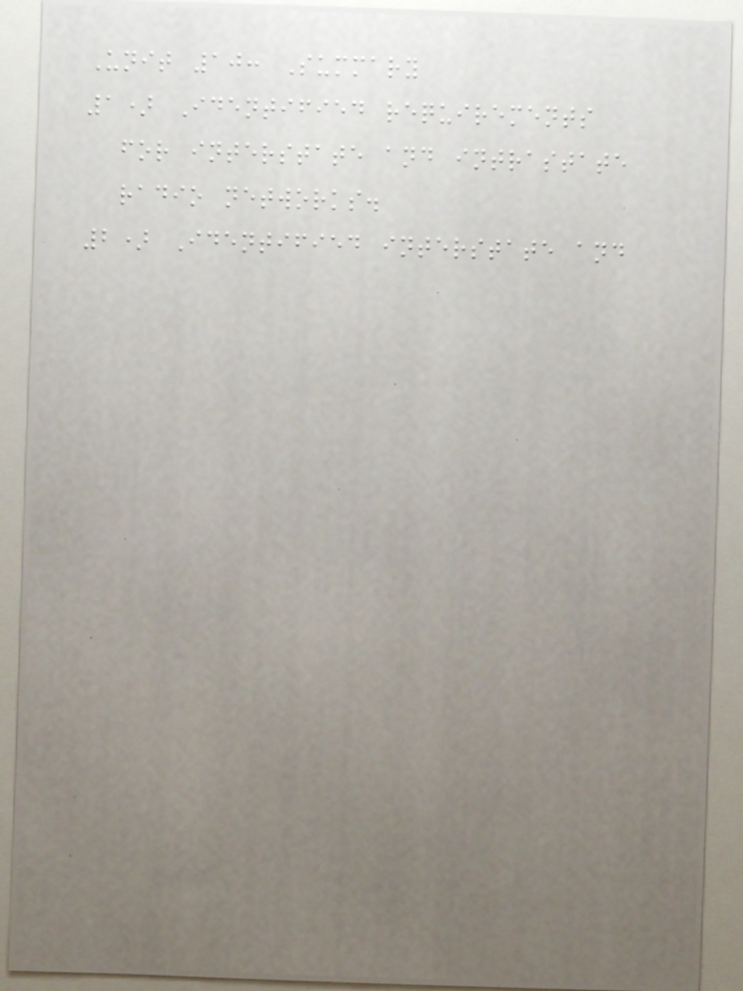Unit 10: Summary
1) Identified requirements
for interstate and intrastate
radio networks.
2) Identified interstate and
